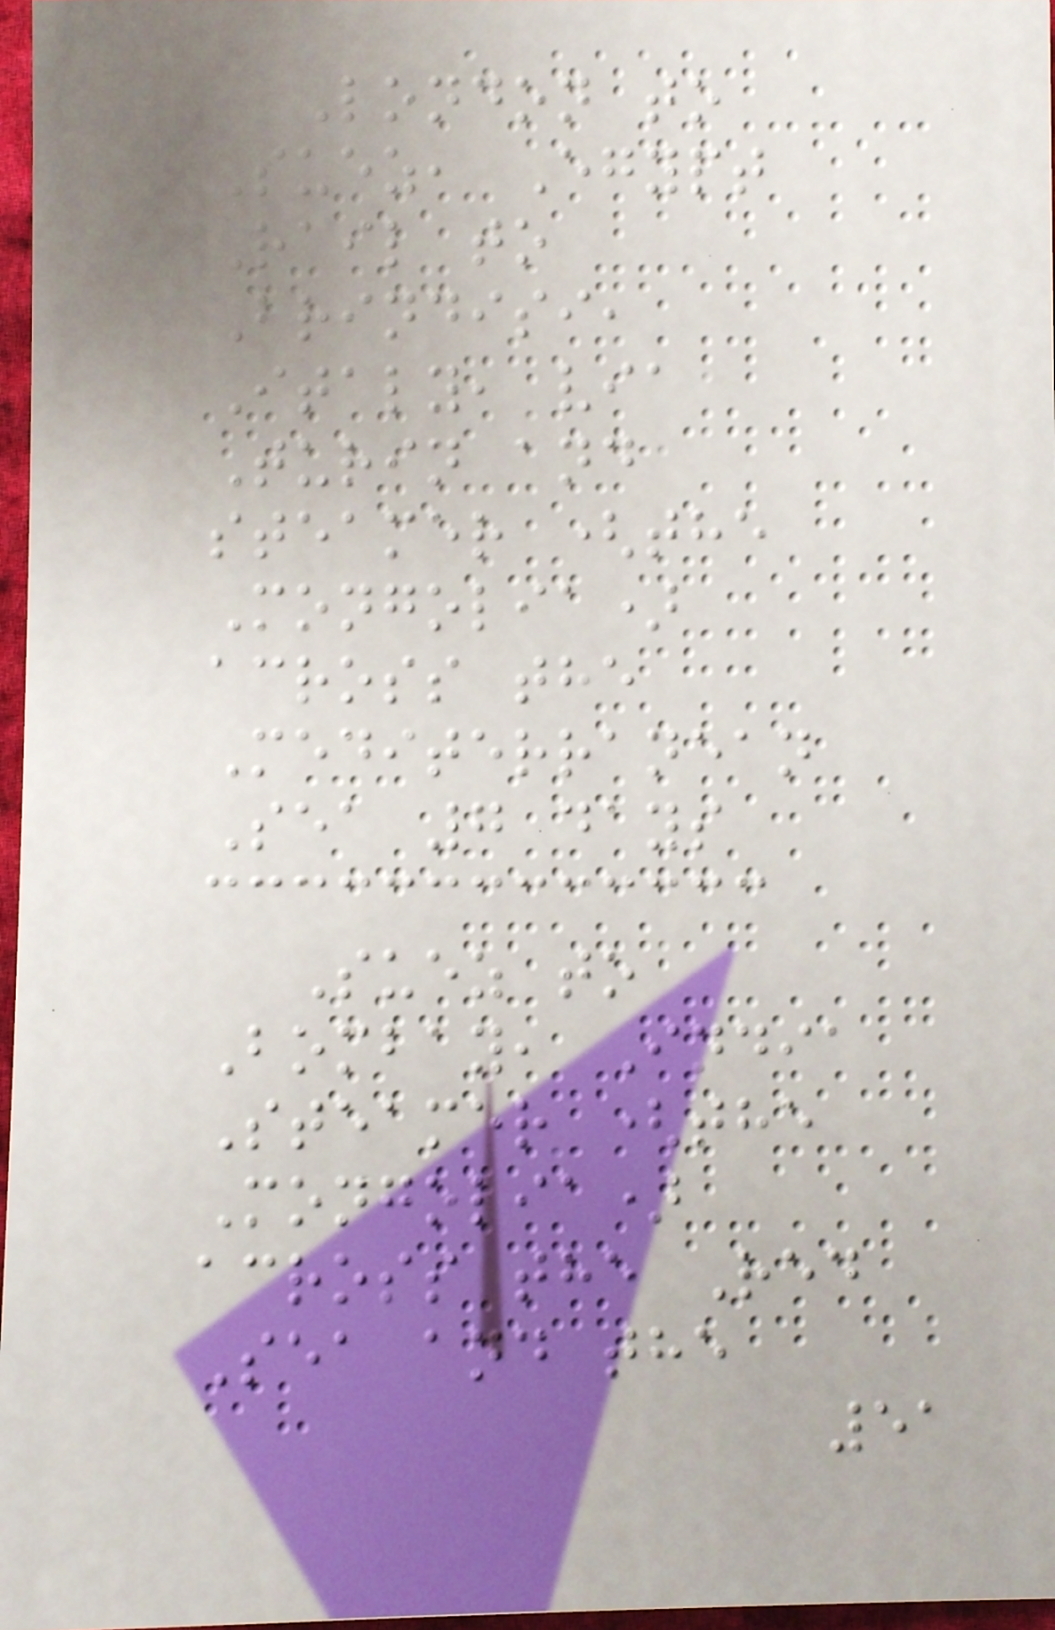London to
Suez, Egypt
Rail to
Brindisi,
Italy, via
Turin and
steamer (the
Mongolia)
across the
Mediterranean
Sea 7 days
Suez to
Bombay, India
Steamer (the
Mongolia)
across the Red
Sea and the
51
